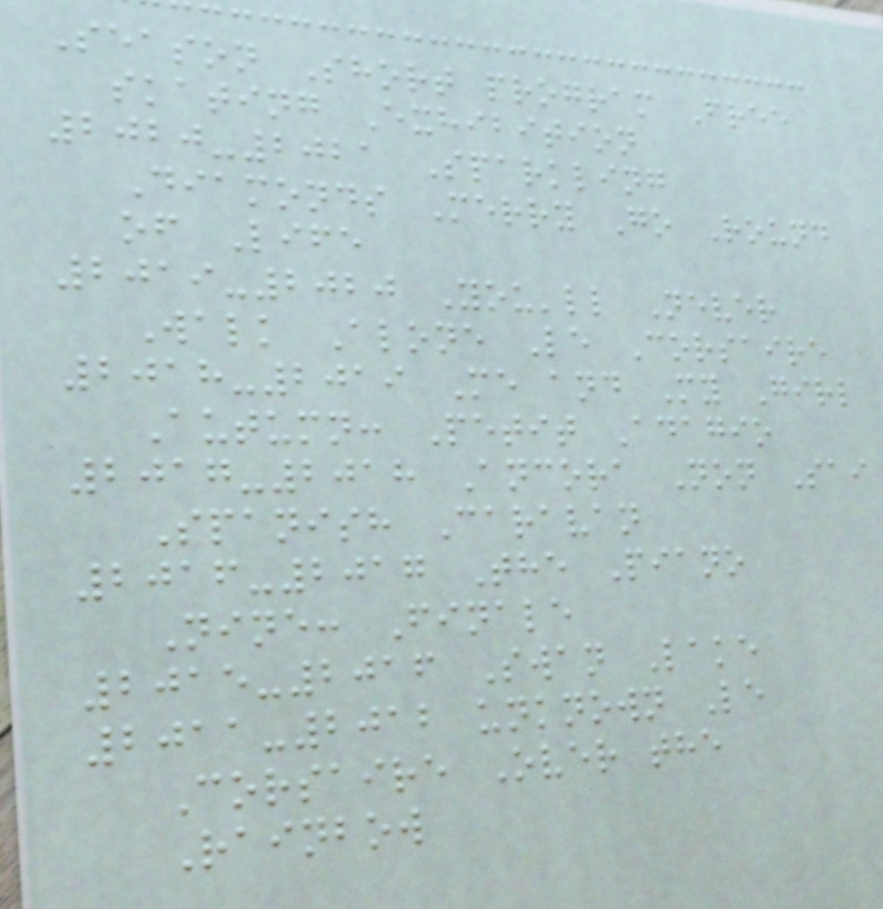Season Short program Free
skating Exhibition
2020-2021 Sparkling
Diamonds Merry Go Round
of Life
2019-2020 You'll Never
Walk Alone Le Corsaire
2018-2019 Me and My Girl
Autumn: Petit Adagio
2017-2018 Ancora Non Sai
Spanish Caravan
2016-2017 The Piano
Nine: Finale
2015-2016 Swan Lake
2011-2012 unknown Le
Corsaire Over the
Rainbow
